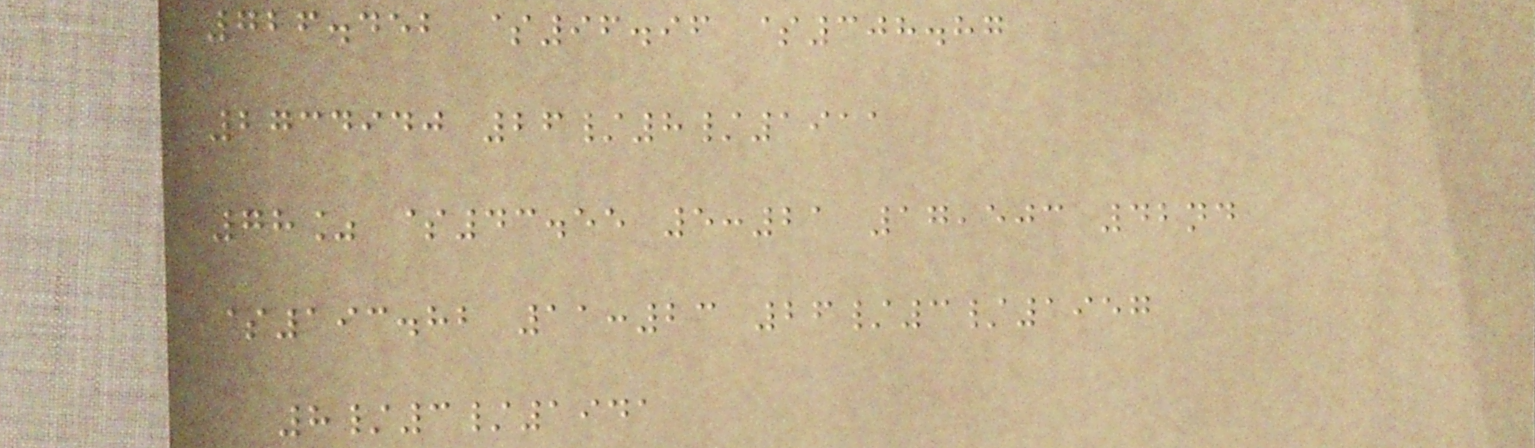726.452 $96.96 $308.87
2734940 26/8/1911
78% $43.55 5:21 17,503 42nd
$193.82 11:23 26/3/1957
8/3/1941
